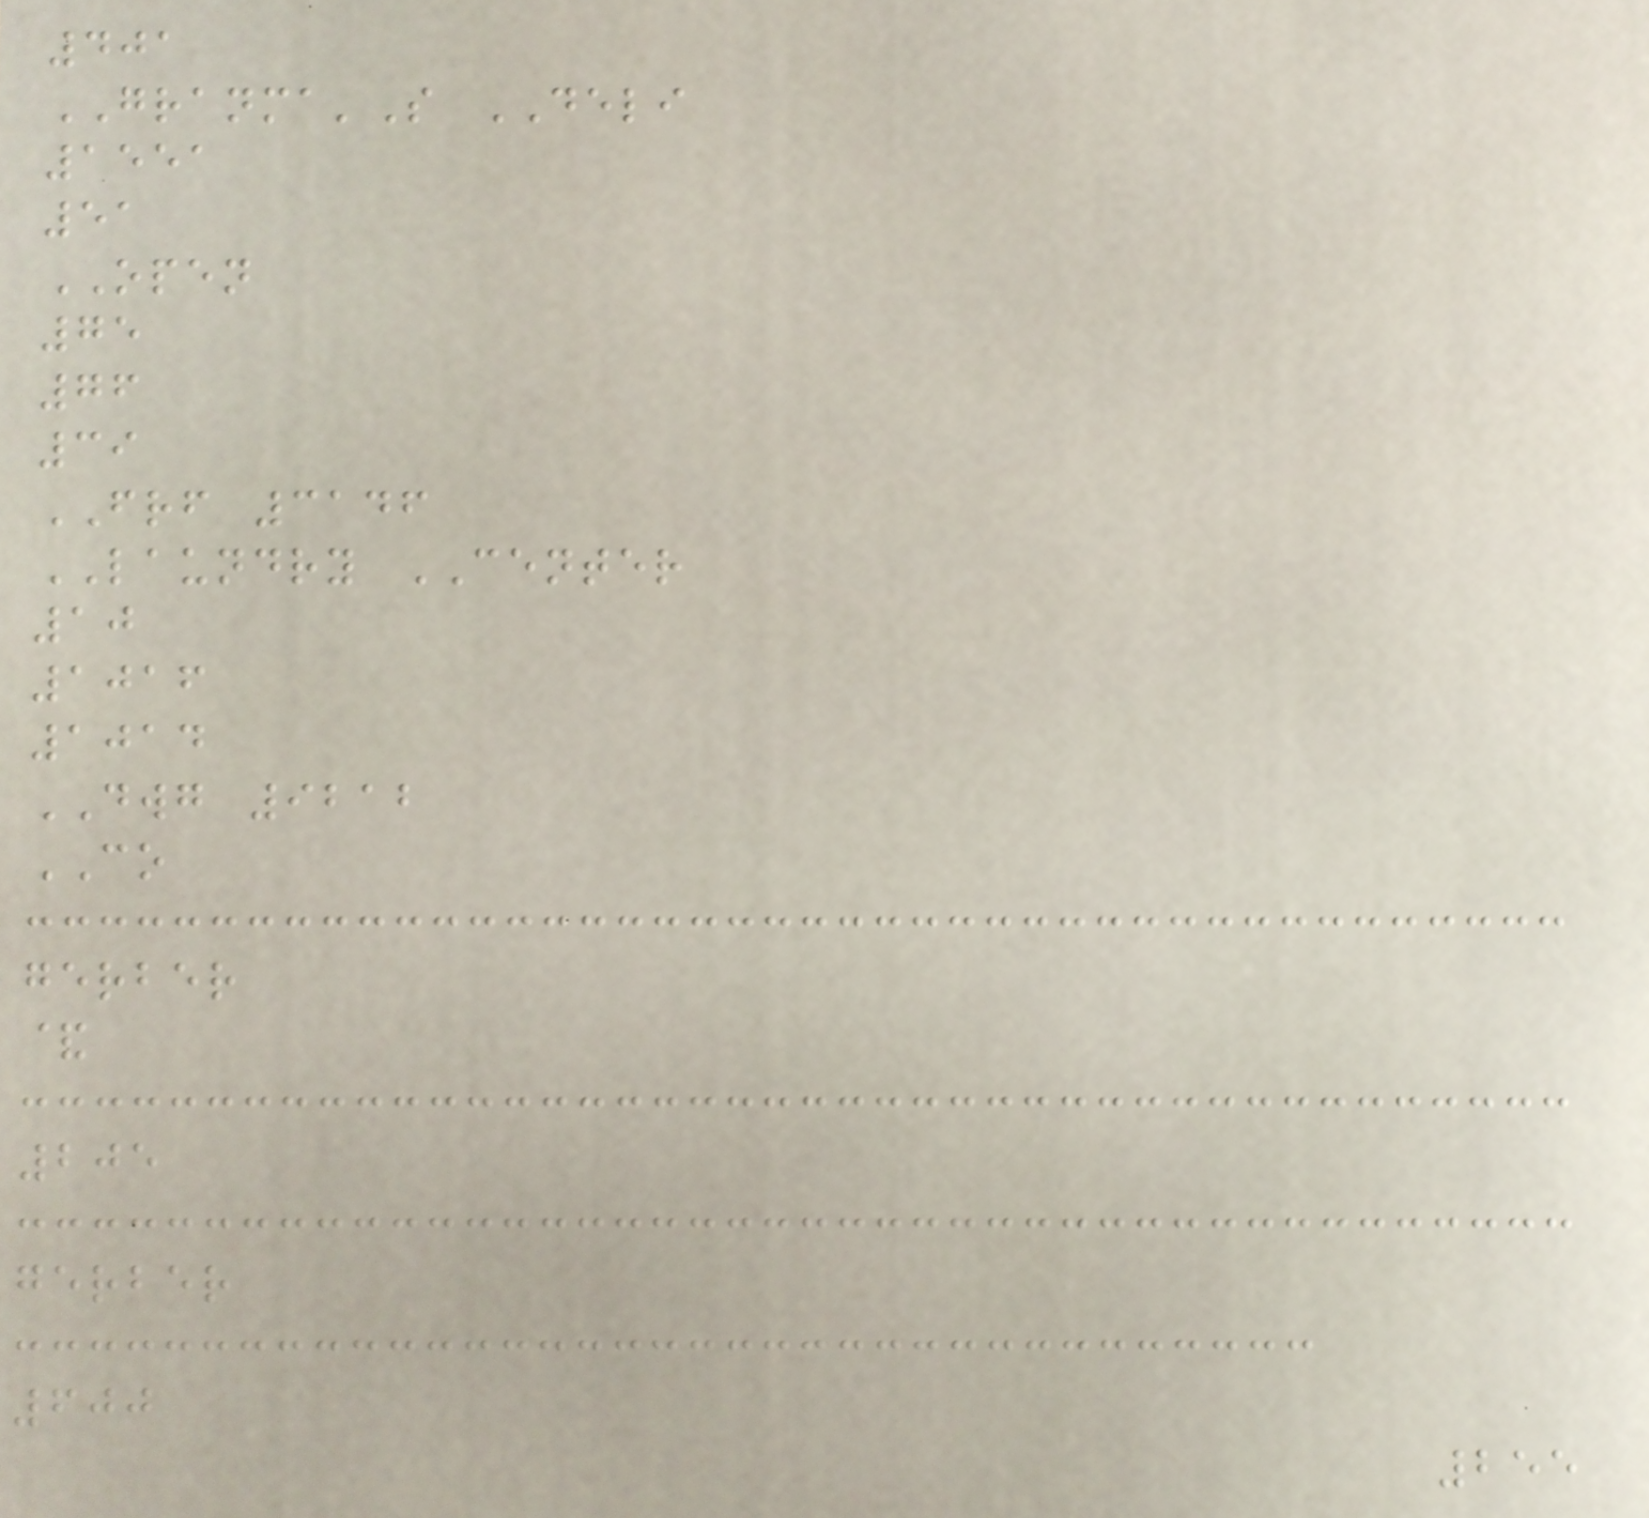401
GRANMA'S DELI
1551
51
OPEN
75
76
39
FRF 3146
LAUNDRY CENTER
10
1016
1014
DWG 9212
CO
gerber
&
205
gerber
600
255
